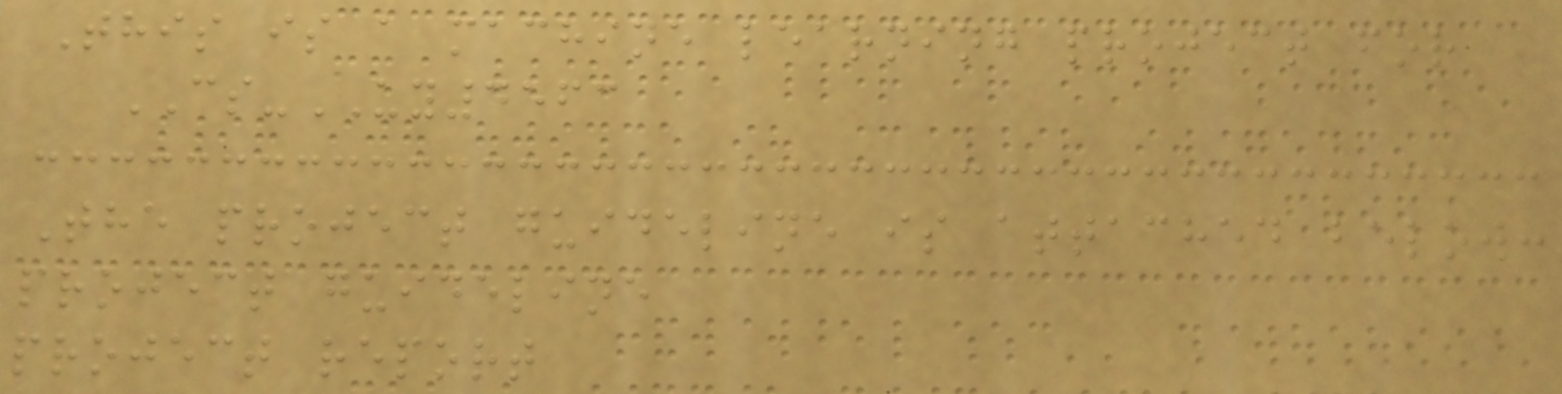This is a machine learning project for
CS-UY4563
The project guideline is attached below:
project guideline
project report
